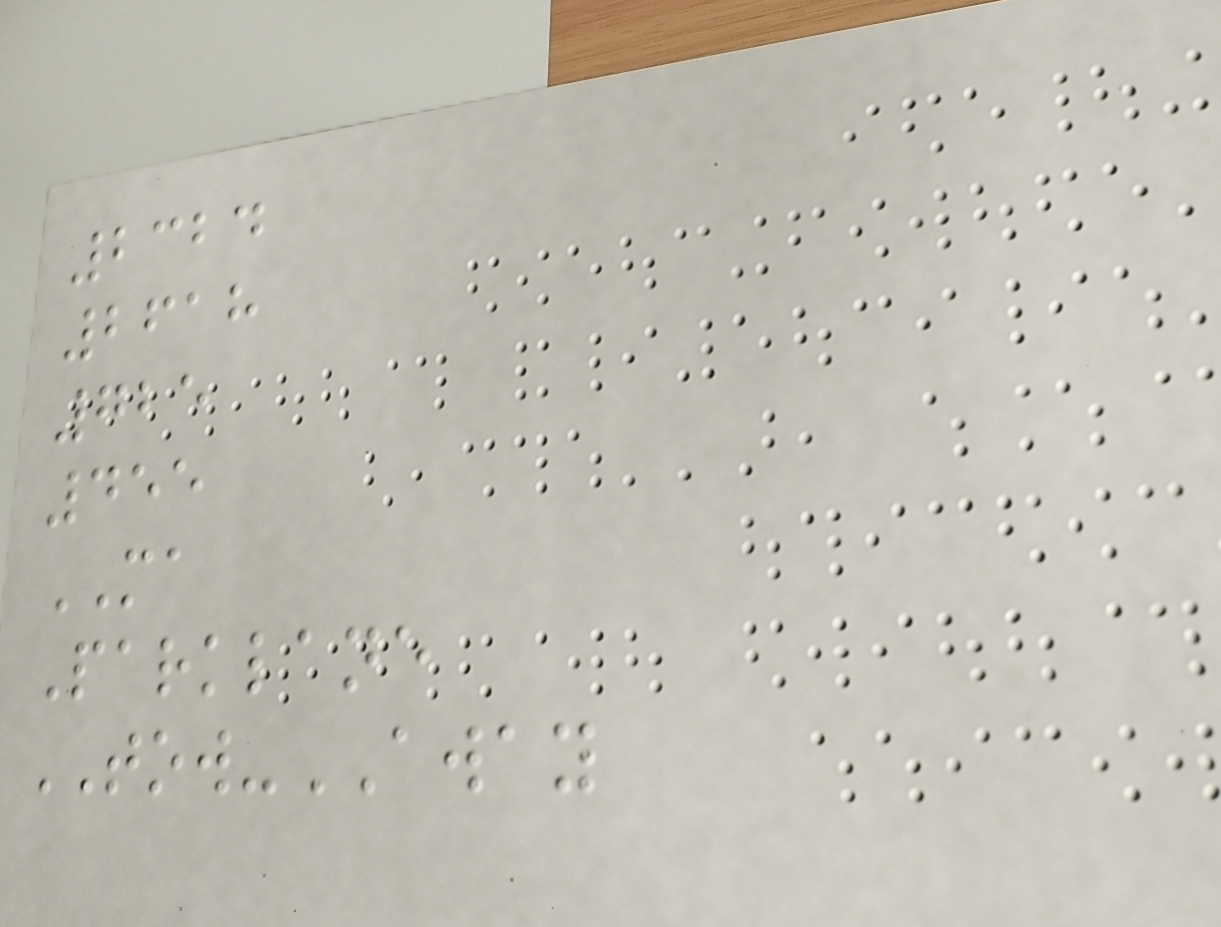2324
2618
725
455
MA
Parklane
TOW-AWAY
